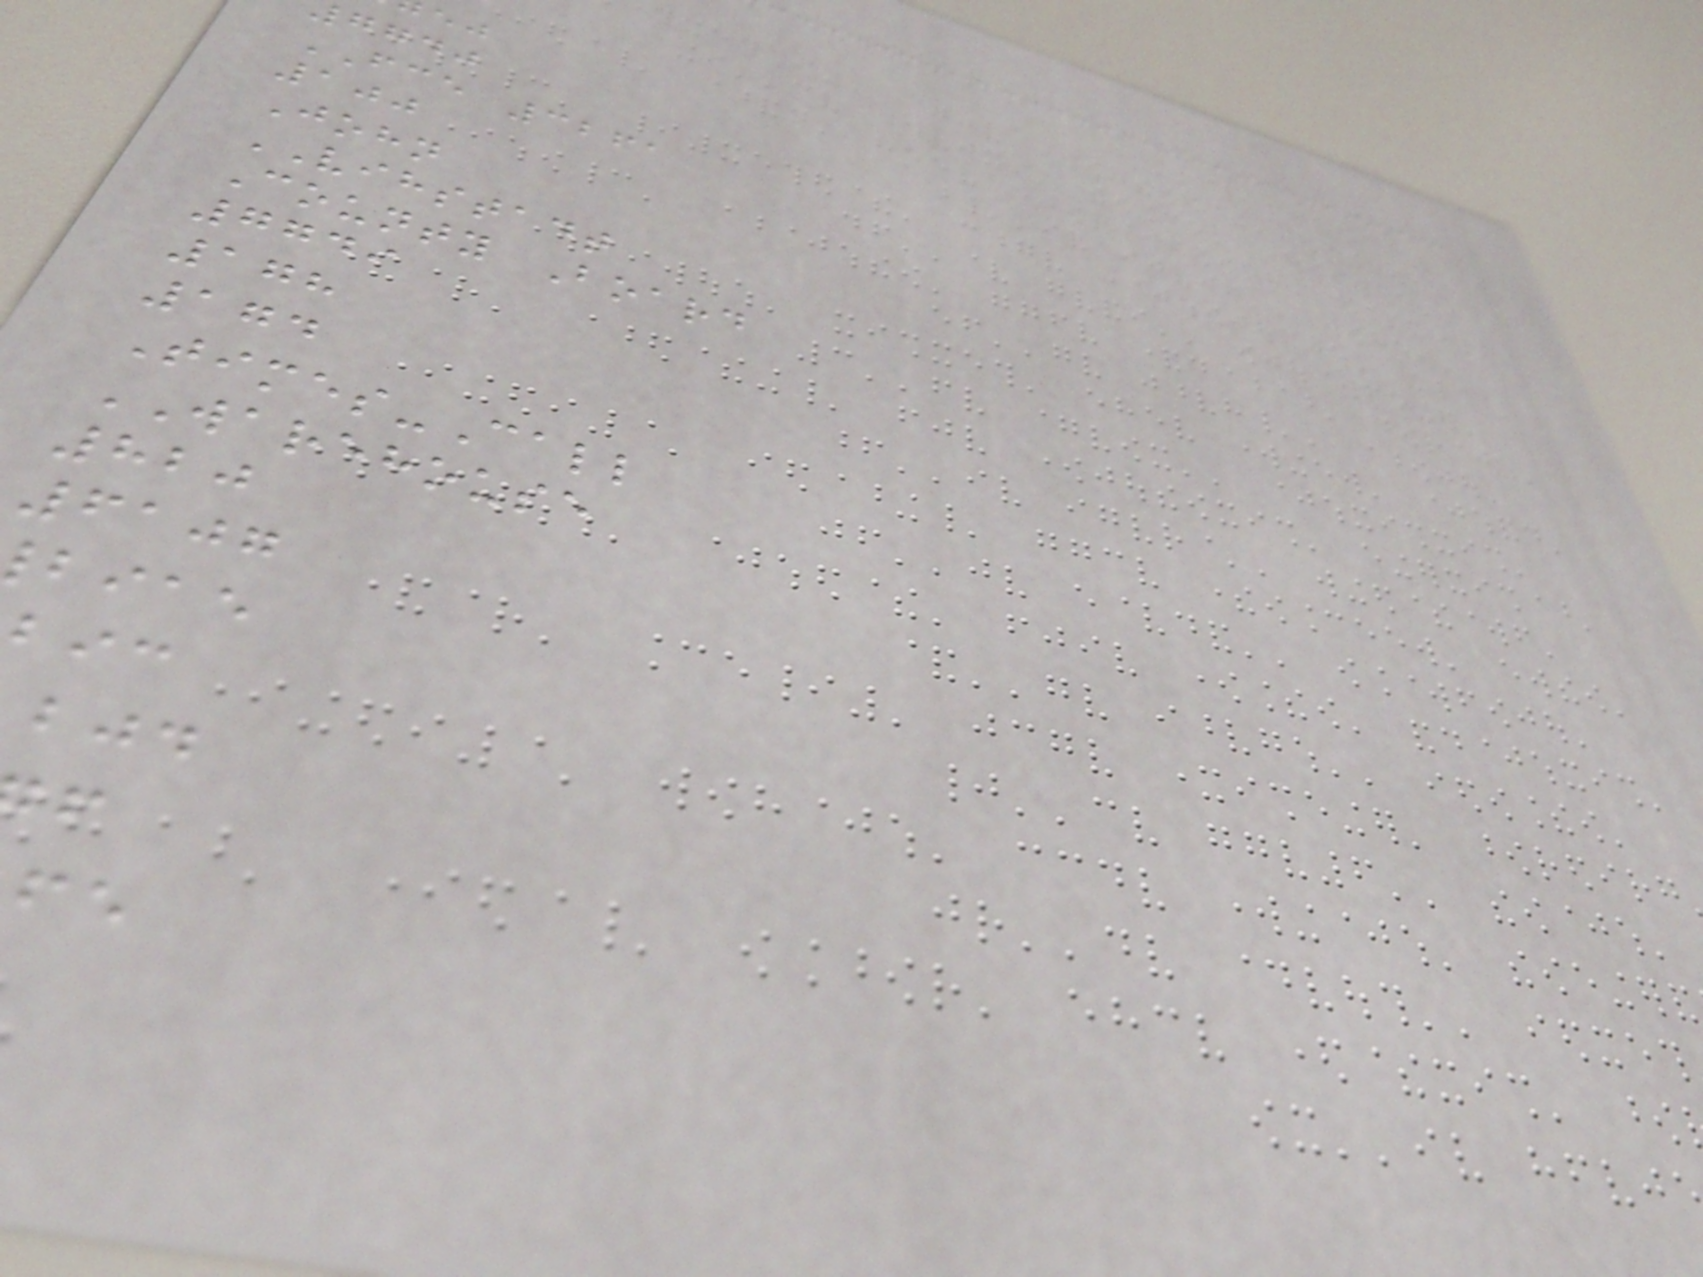ggdj
FCE 3261
100
John
VIHSTADT
County Board
7749
178
174
Times-Call
WAREHOUSE
820
6107
biae
